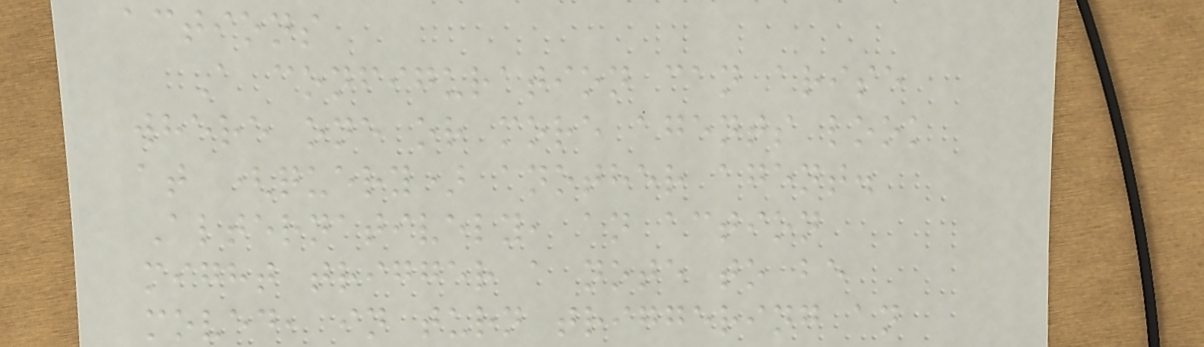actions
A configuration can arise
where one or more agents look
at (query) another agent.
Alternatively, an action
might trigger a note to be
moved, in turn triggering an
